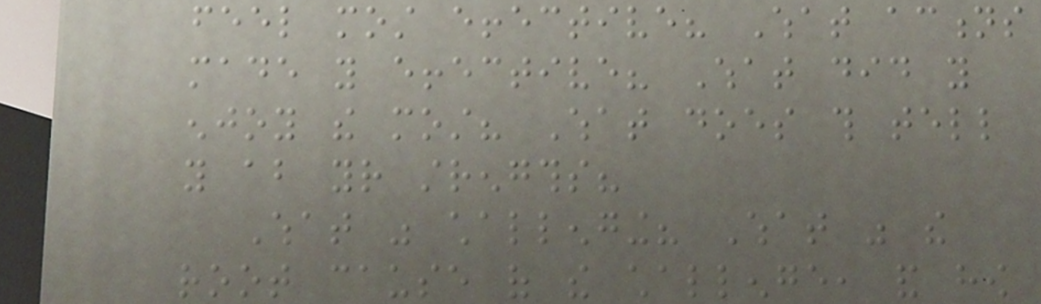feel most effective? What actions
made you effective? What did you
enjoy the most? What does this tell
you about your strengths?
What was challenging? What was the
root cause of the challenge, and how
